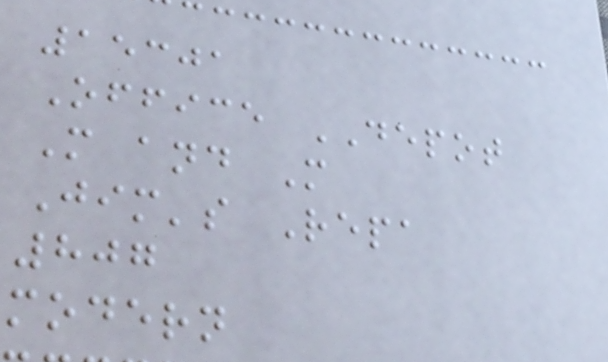15301
Office DEPOT
M and M
Jim's Repa
807
modern
